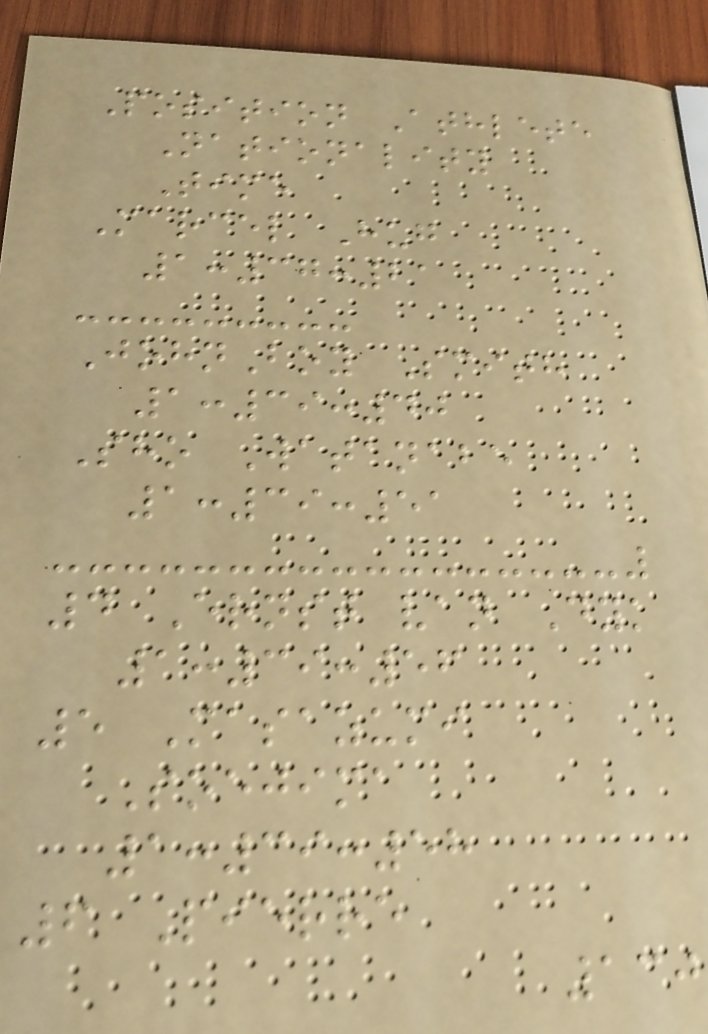Position Athlete
Nationality
Time
Marcel Hug
1:37:21
JohnBoy Smith
1:39:40
Sho Watanabe
1:39:51
4 Ernst van Dyk
1:39:56
5 Masazumi
Soejima
1:39:58
6 Pierre
130
